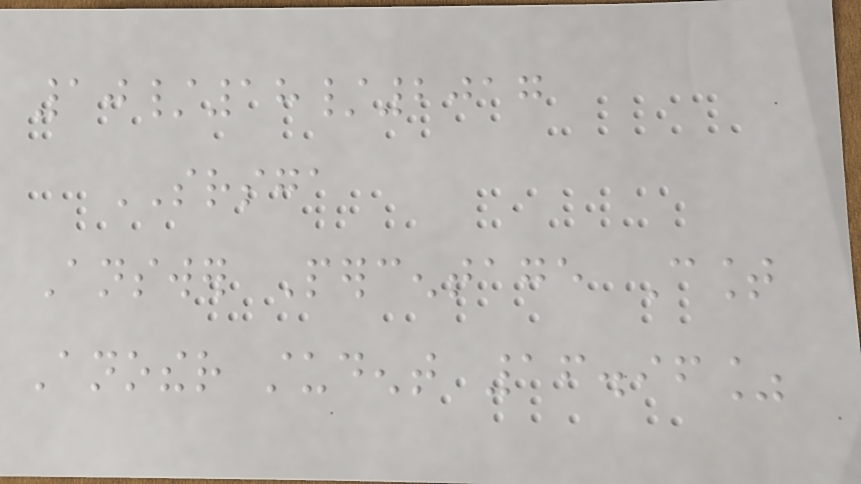10/18/2017
SRSGA
Answer Percentage Count
Another student 16.96%
